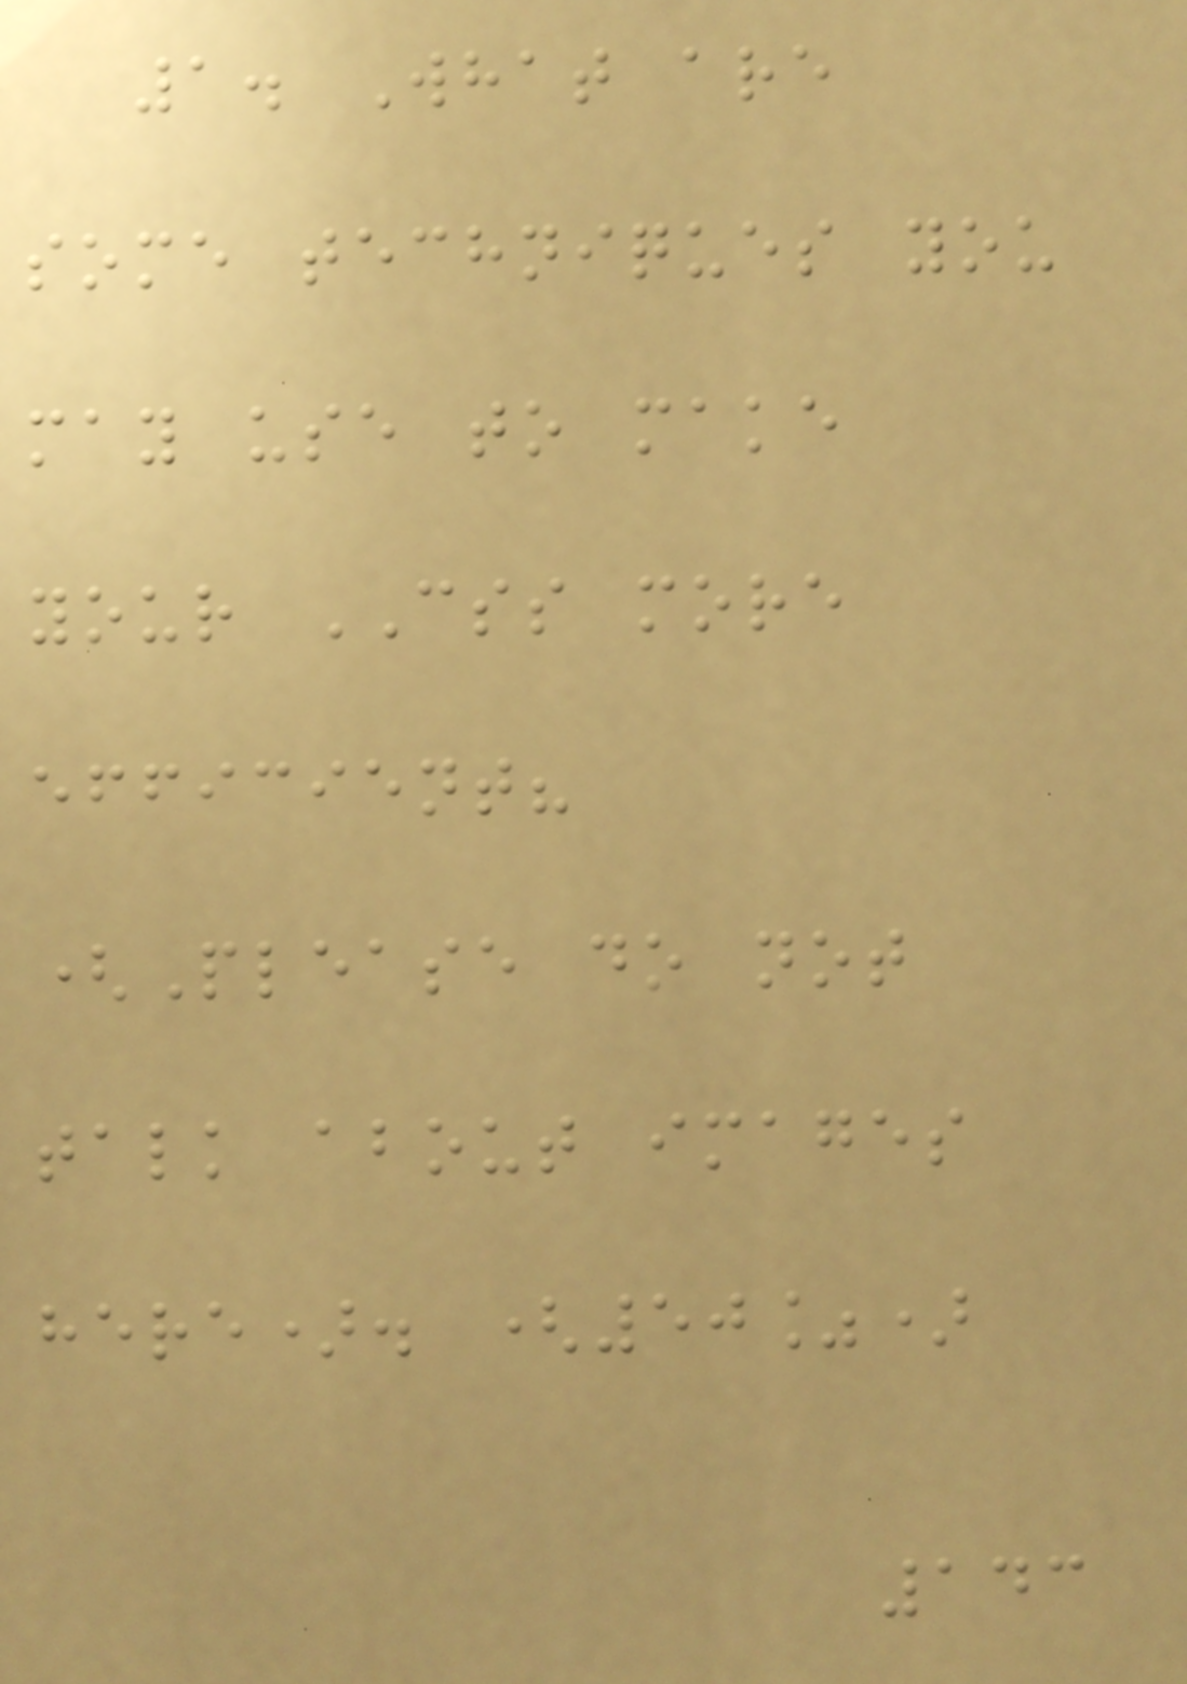1. What are
some techniques you
may use to make
your CSS more
efficient?
(Please do not
talk about images
here). (50%)
143
